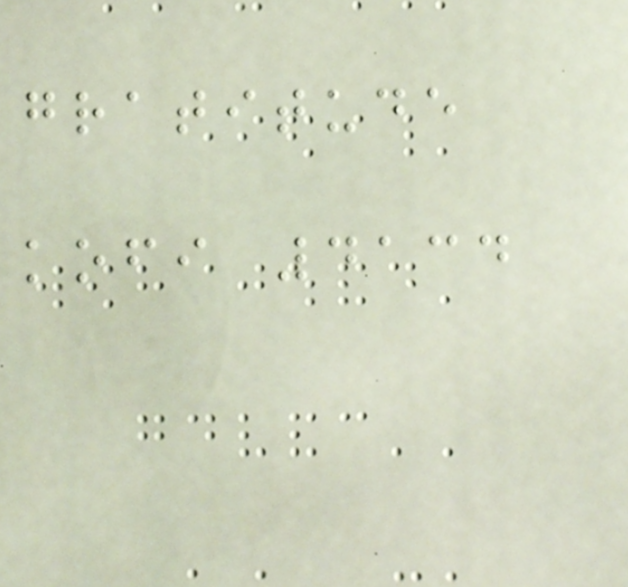gratitude
kofi 4134
